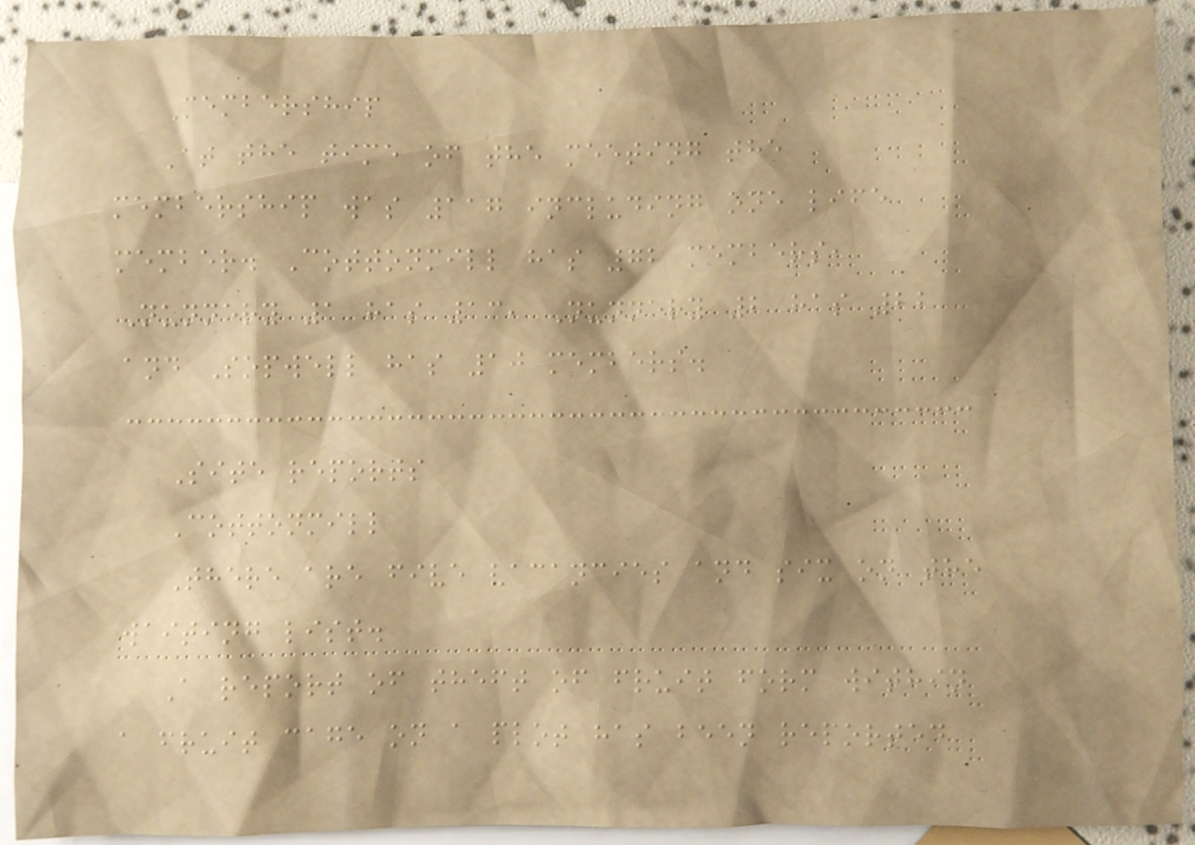Membership
At the time of the meeting the
membership was 117 including one life
member. Cottonmill has 72 members,
Nunnery 1 has 13, Nunnery 2 has 22
and Sopwell has 10 members.
Site reports
Cottonmill
There are five vacancies and six on the
waiting list.
A report of theft of fruit form within
a fruit cage on a plot has been reported
